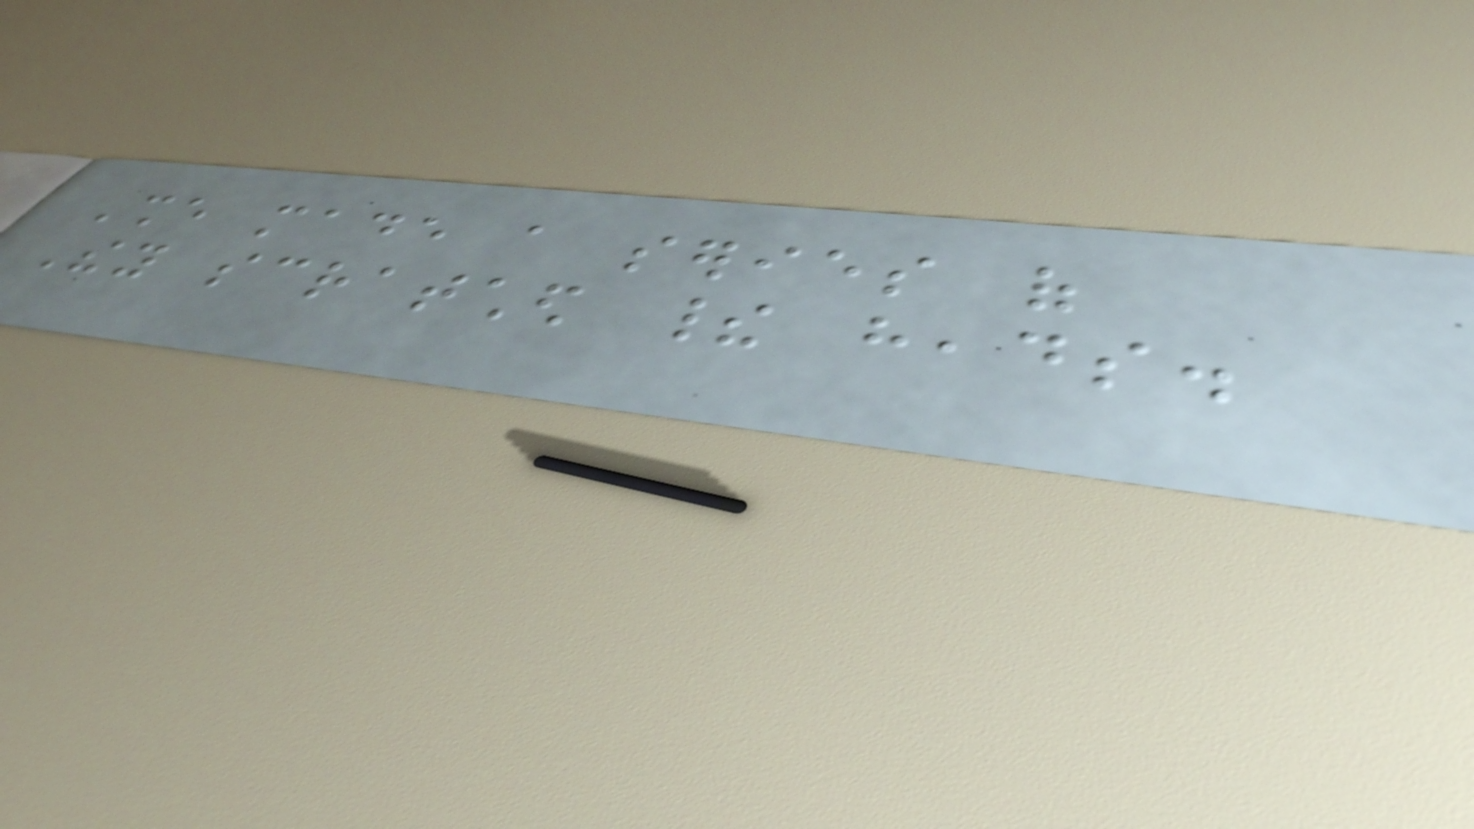She made a series of
They scratched their heads.
